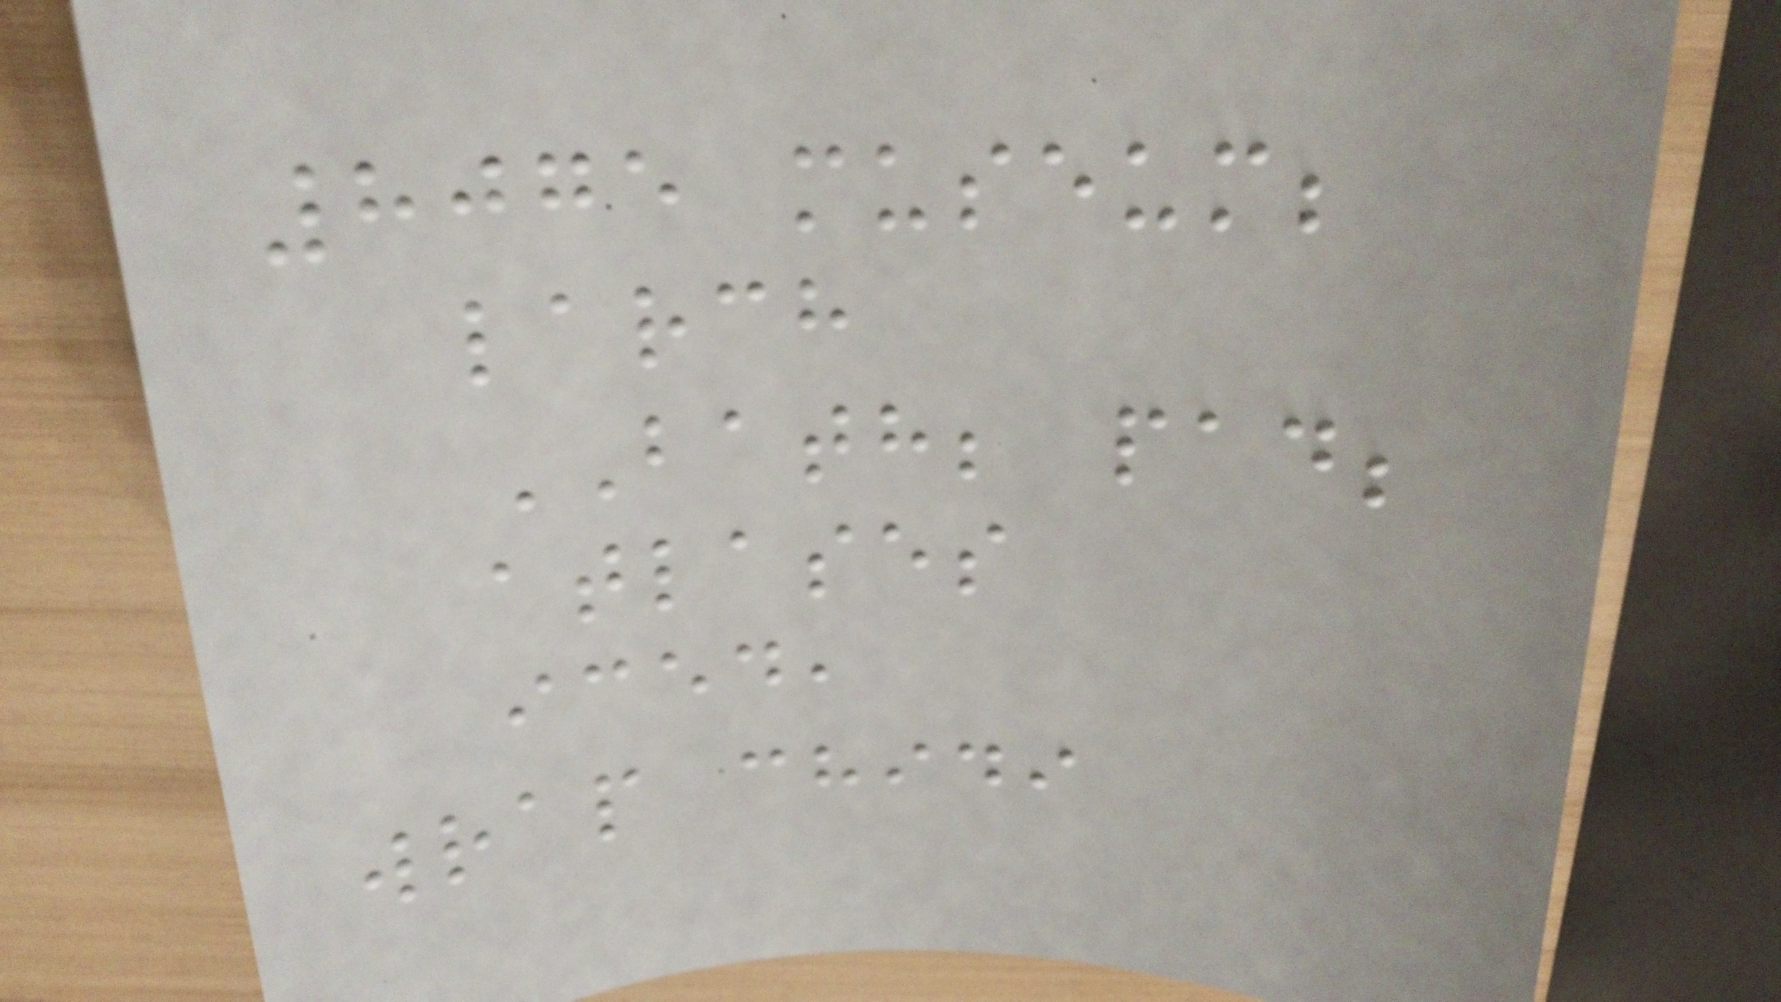8075 museum;
larch
BATH; pad;
atlases
iced,
wrap chidi
